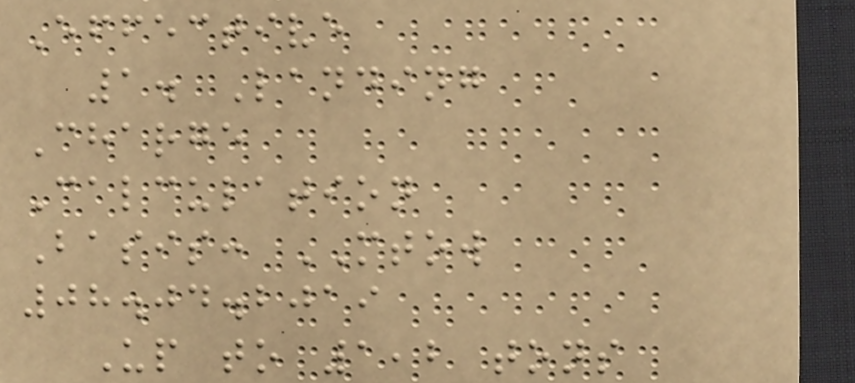Effective
1. Landing
Charge
Calculation
Basis: MTOW
08.04.2019
Up to 1,2 tons
